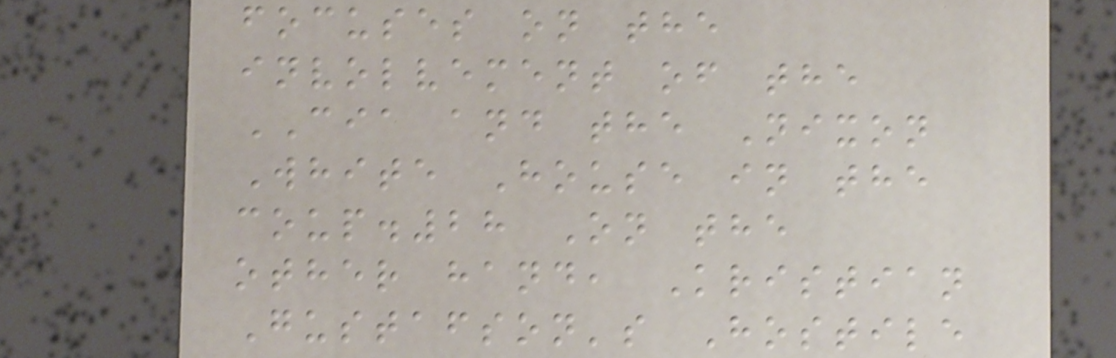focuses on the
involvement of the
CIA and the Nixon
White House in the
coup.28 On the
other hand, Kristian
Gustafson's Hostile
